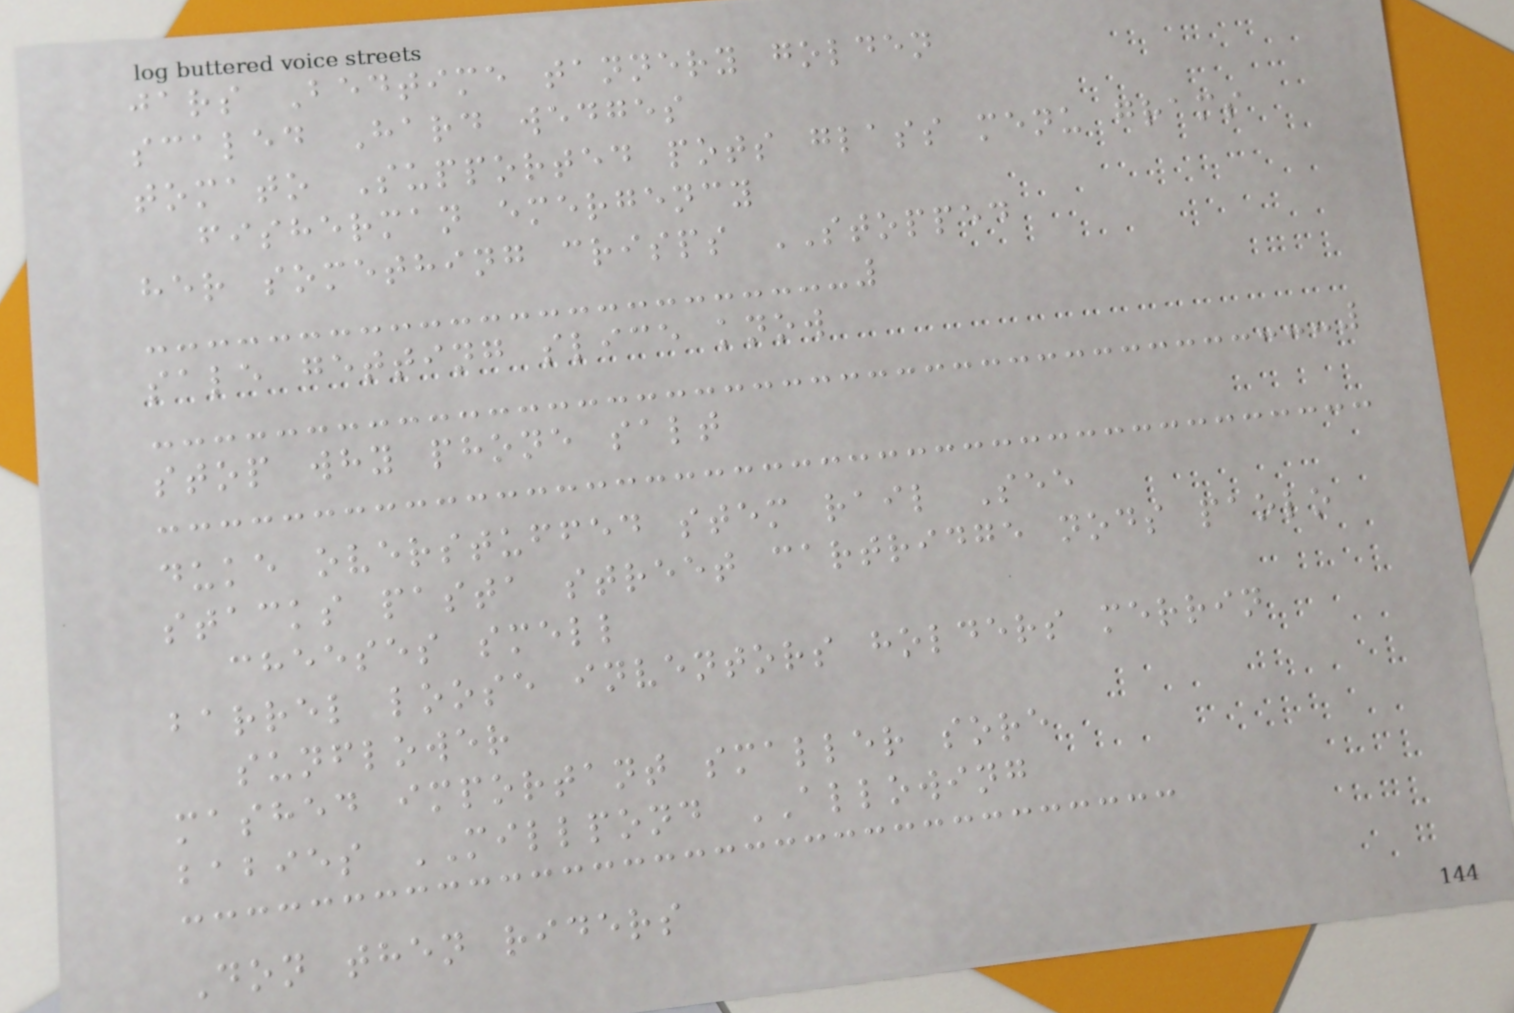jars Bedtime tannery golden
scaled Hard wedges
tomato Supported pots glass menu grams
fisherman emergency
her something crisps STOPPED
sale getting slice know
stop why phone salt
duke overstuffed stem rail See
stacks pasta street cartridge nods paolo
cheeses smell
barrel loose inventors holders merrin
sunflower
mashed important smaller sore
babies MILLPOND ALLOWING
Don then riders
